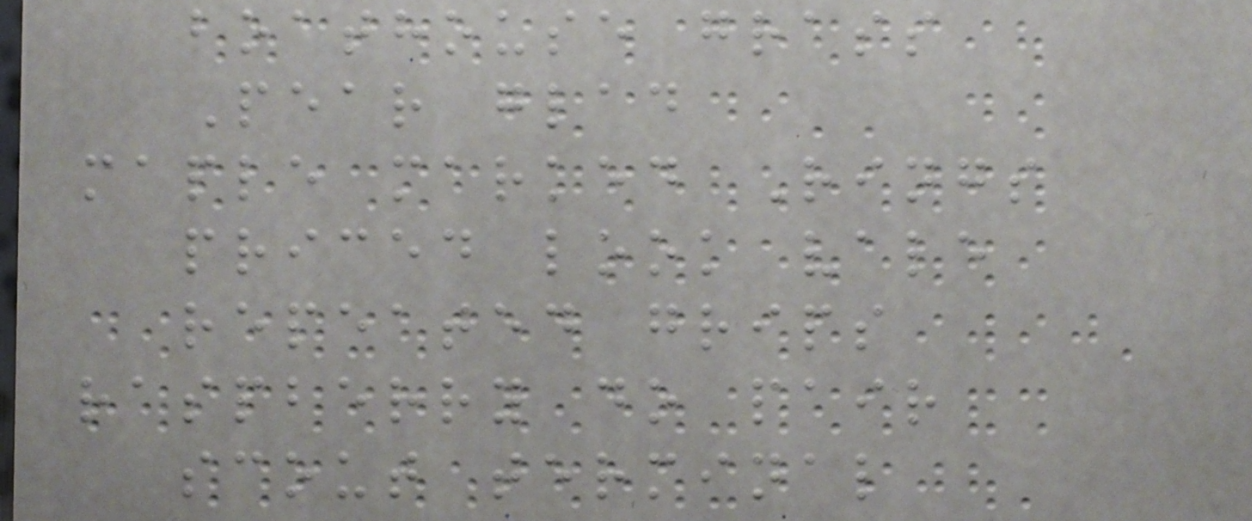boathouse grass
Pear glad
maple marked Rings
priced look vale
repeated grips
raspberry do pair
scout terminal
